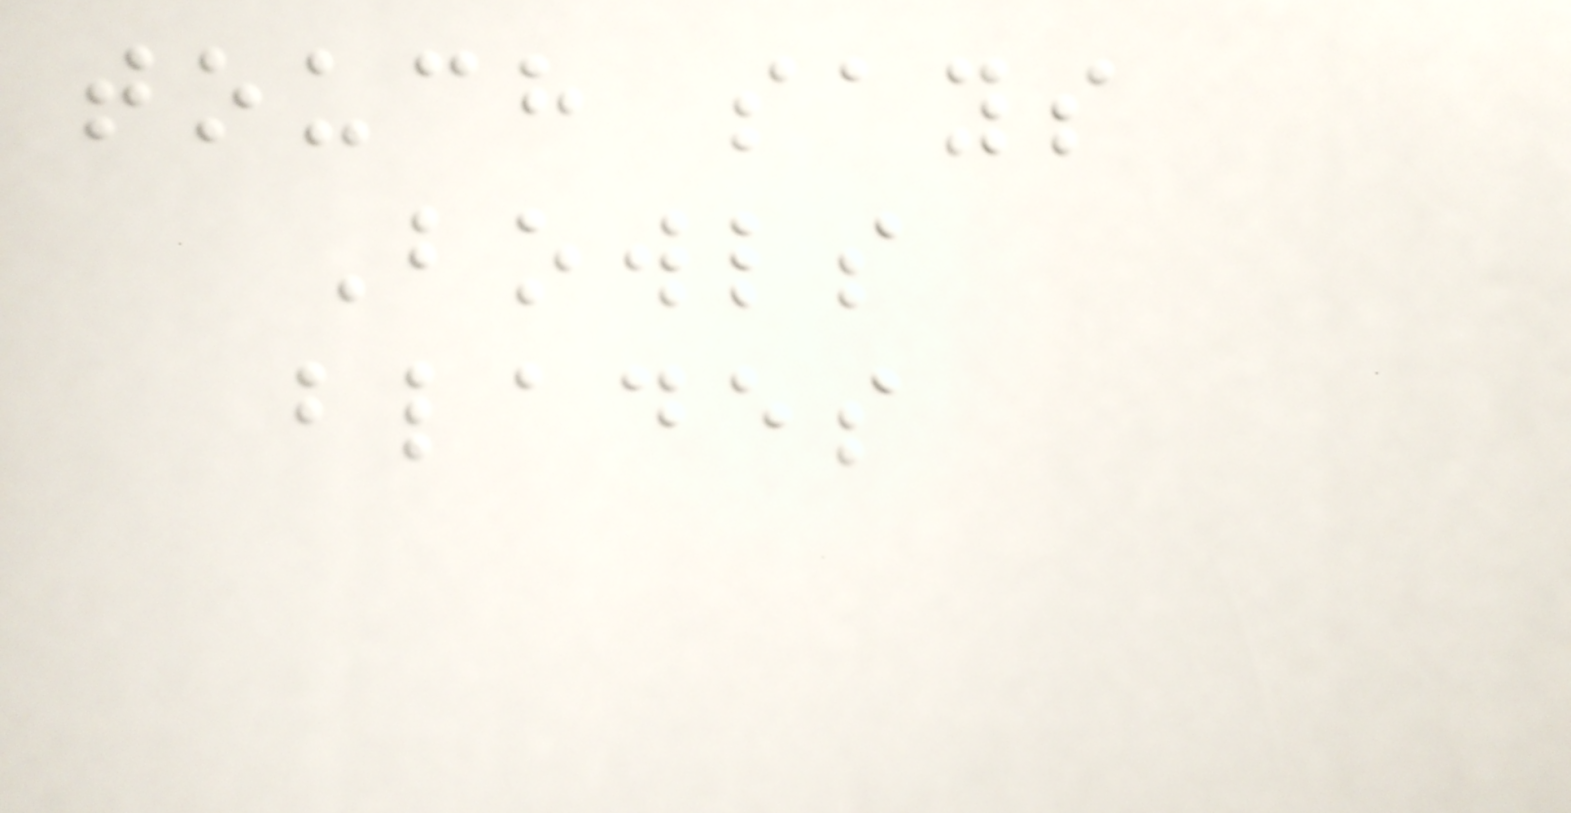touch says
Bowls
blades
